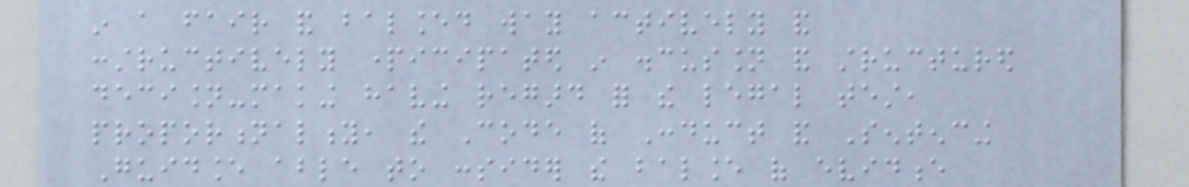in a fair and balanced way actively and
constructively participated in discussion and structured
decision-making having regard for the legal test,
proportionality, the Code of Conduct and Sentencing
Guidance able to consider the balance of evidence
